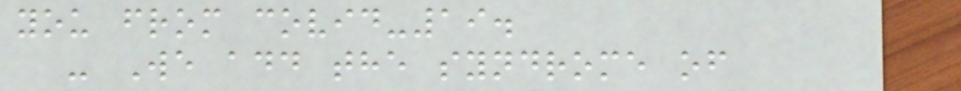you from covid-19.
- We add the syndrome of
